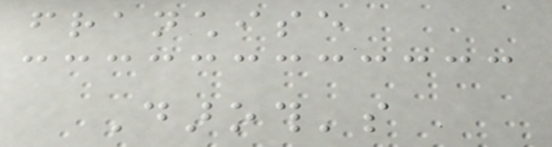franchise
Daroth's
